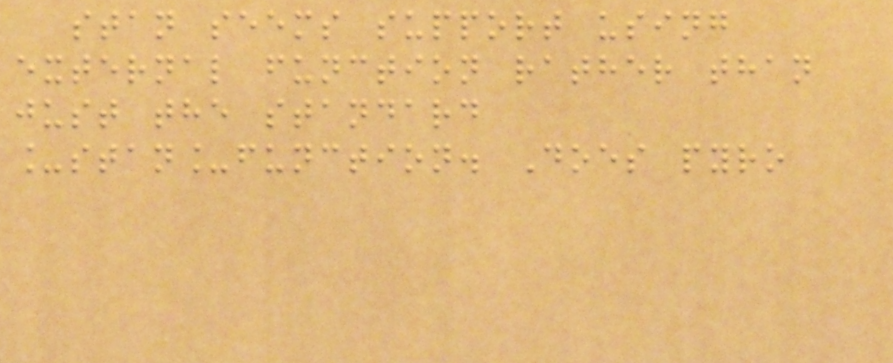stan seems support using
external function rather than
just the standard
_stan_function. Does pyro
